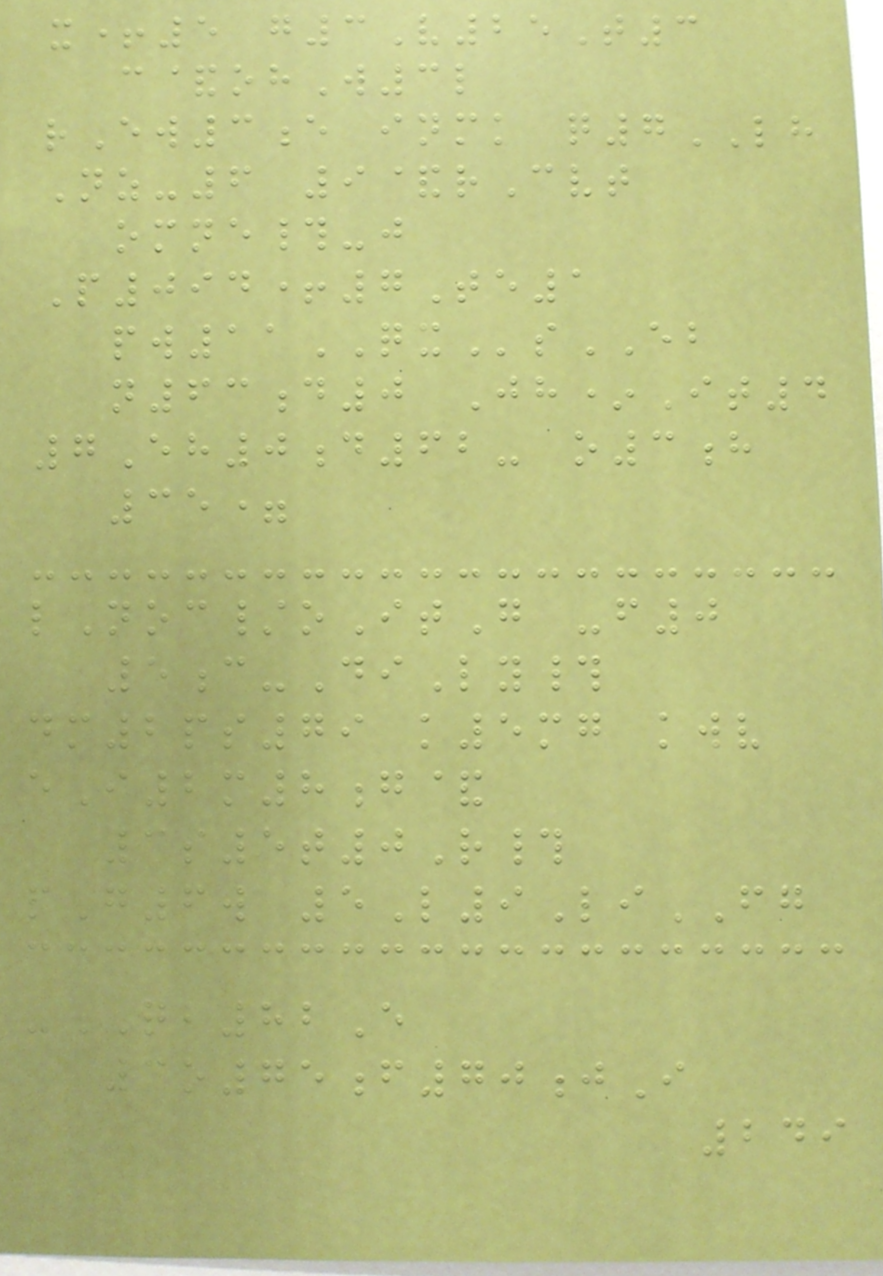x+5 g3V25T3
c&ohW3l
rEw3e inmk q7LH
Nz-6 9&rCvt
omne#-j
P094+7Te1
pw11QXsEB
n63d0 Jh*It4
7Eh0d62- o3h
35=
lNoc/oItG -f0
5c-DiLy#
dm2ps79 k5mg kwv
eI2m8g&
3s5t0R#
pG6w 5L9LiFG
-QB82E
3o75f70jI
249
